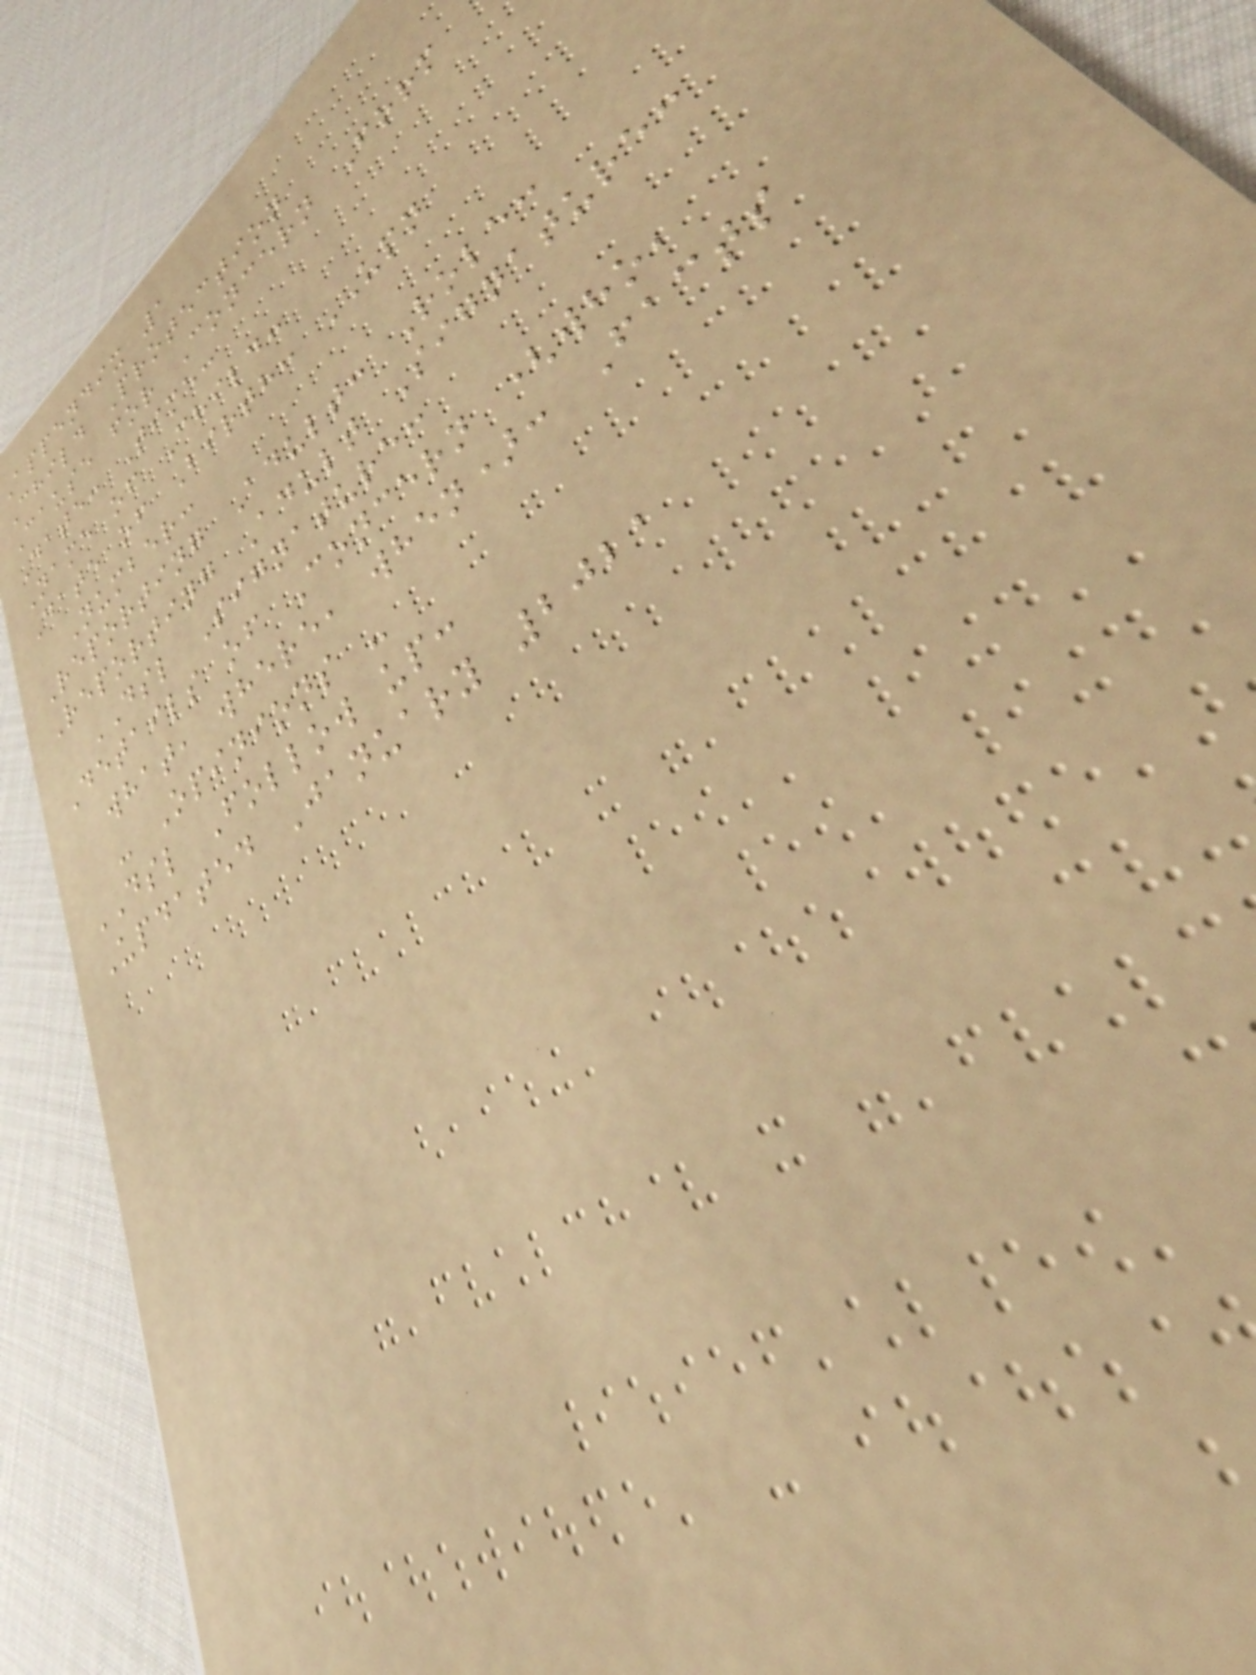appendix 1
Child Protection
Cause for Concern Form
Date: Time:
Name of Child:
Date of Birth: UPN
Number:
Reporting Adult: Role:
Reporting Adult Signature:
DSL Signature:
Details of Concern (who,
what, where, when): Facts
- Opinions -
DSL Follow up:
Updated January 2021
